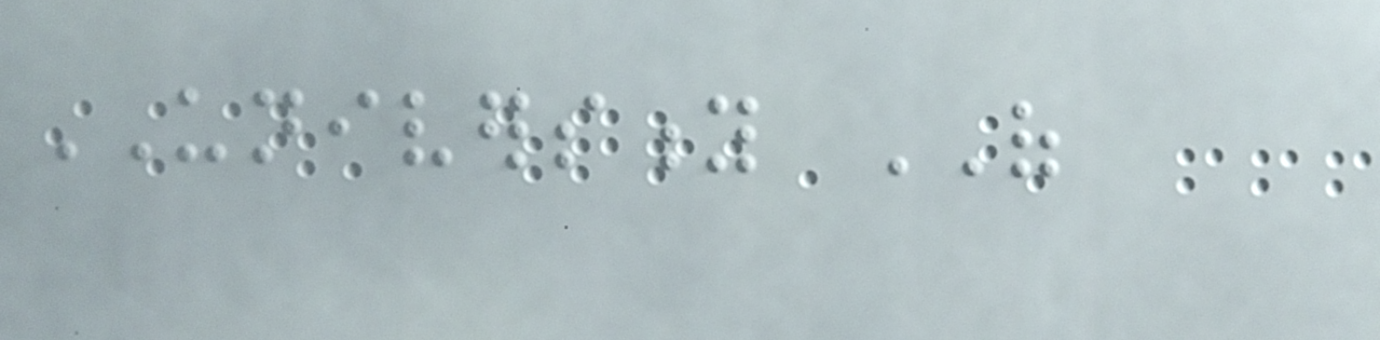UNIVERSITY OF
